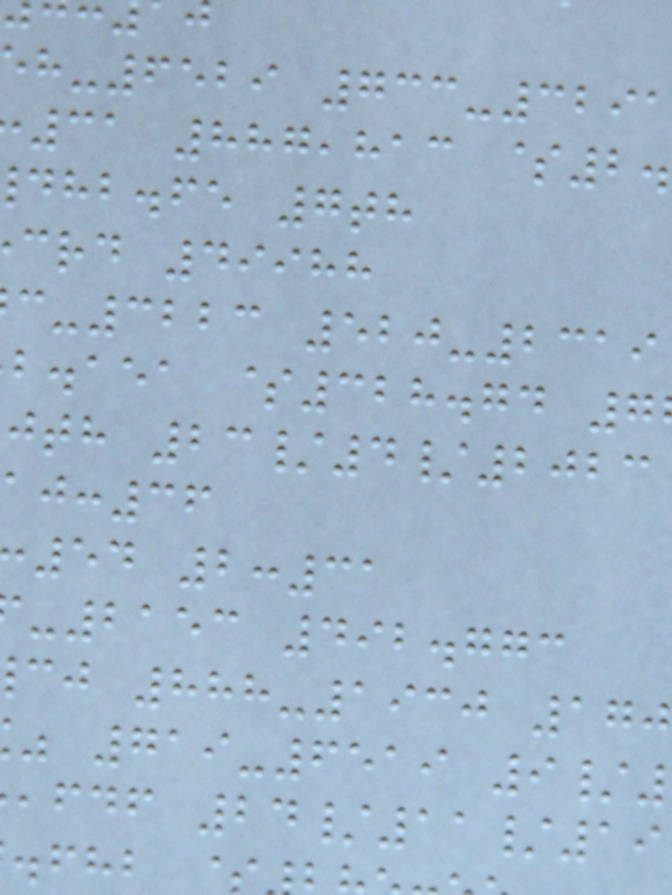-6529 733-329
31 887,813 $2.
dhb.fe 7th
crd 49988
-3223 520-2319
b.aea $328.74 7
jth 23/4/2023
:36
54 2:31
-2153 492.773
cj 888-1930 170
719-6519 9/
,fdf 24/11/19
